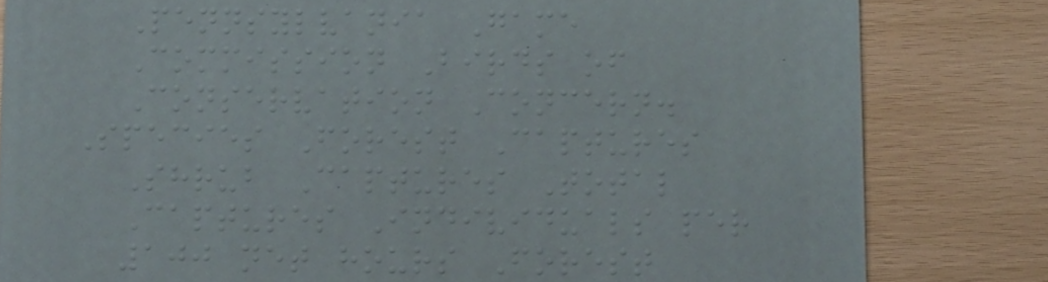Pennsylvania Game
Commission Birds of
Conservation Concern.
Species Forest Captures
Shrub Captures Total
Captures Individuals per
100 net hours Forest
